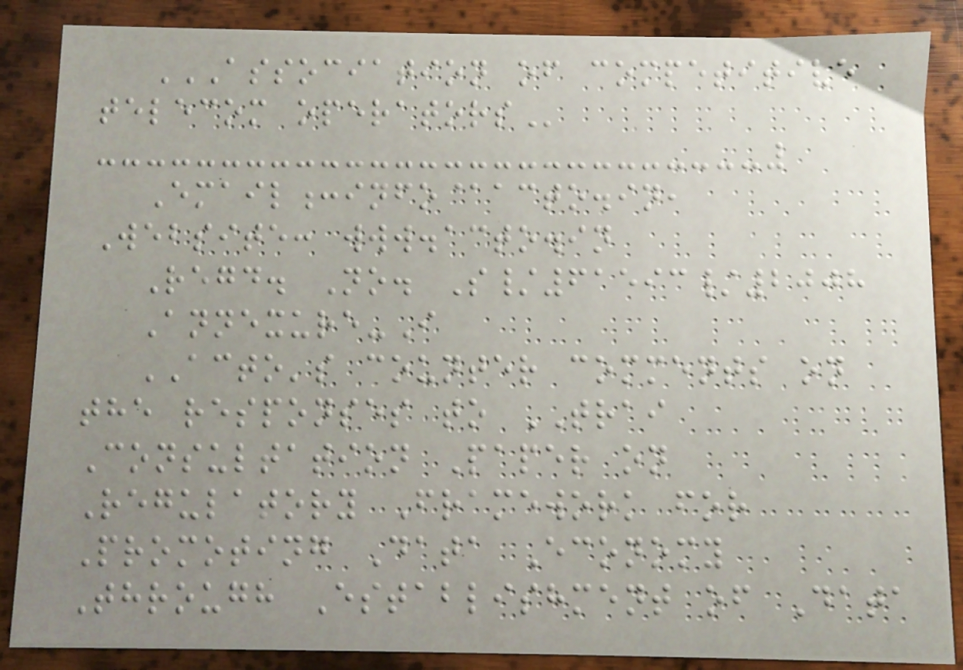ASSOCIATION OF COMPETITIVE
TELECOM OPERATORS
Email:info@acto.in,
Website: www.acto.in
Regd. No. S/61593/2008
Annexure-I
ACTO's counter comments on
the responses to TRAI
Consultation Paper on
Regulatory Framework for
Promoting Data Economy
Through Establishment of Data
